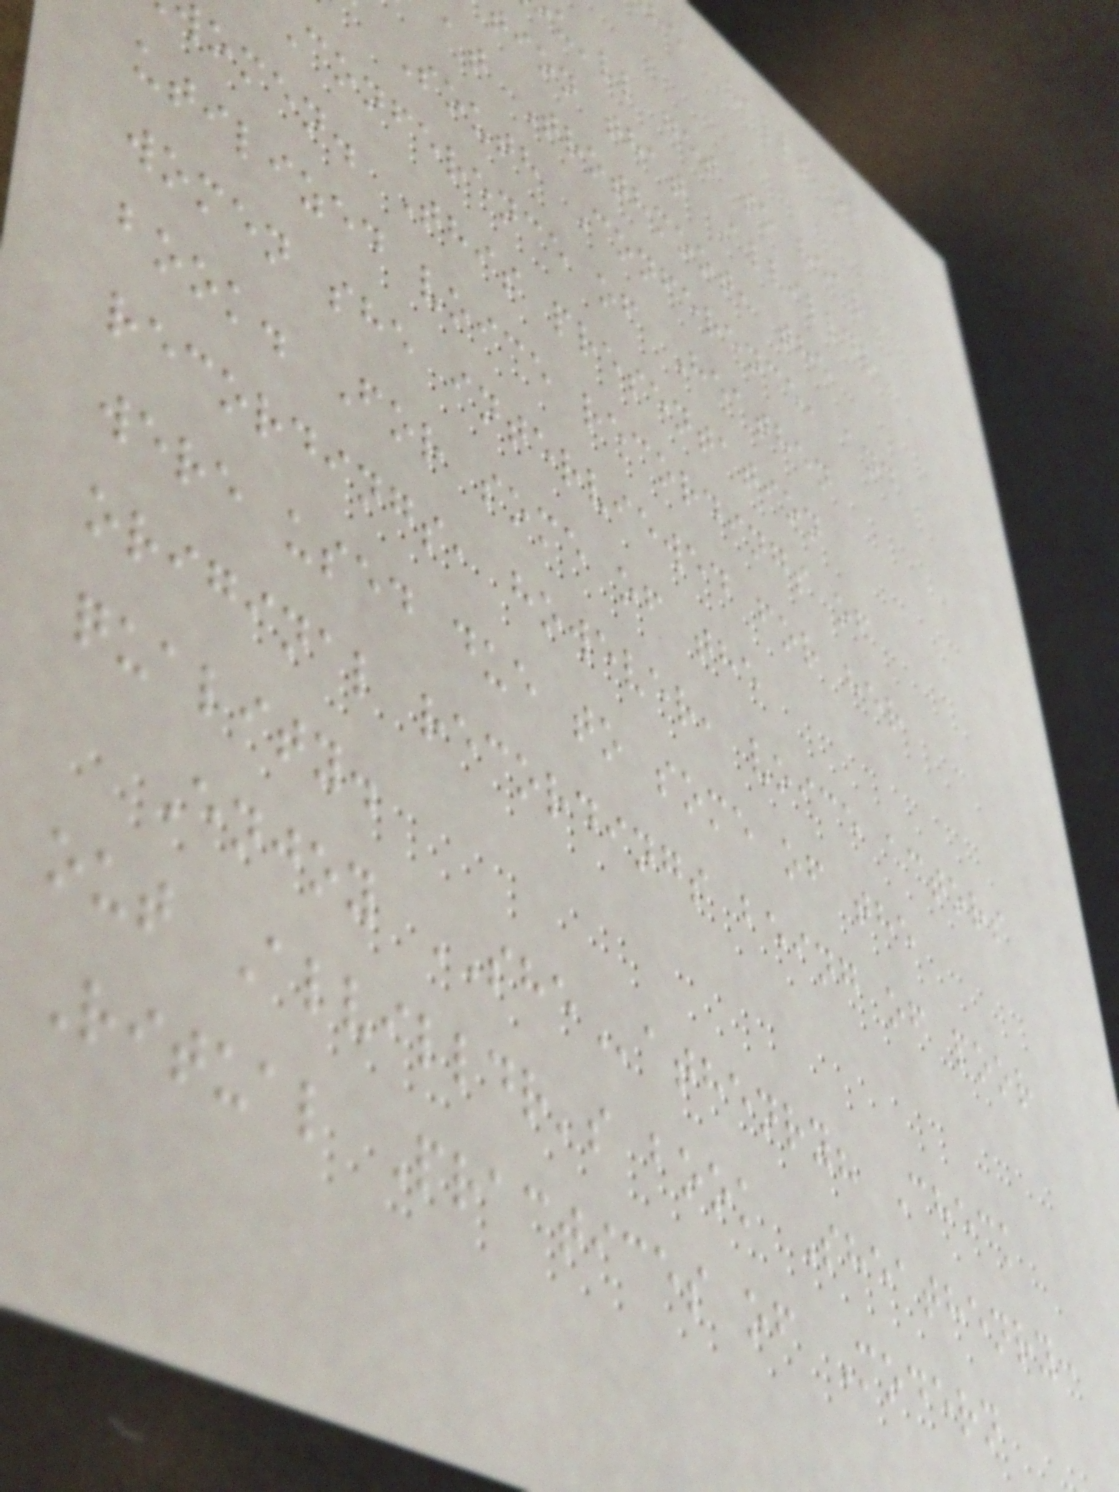he Halls of
u'll get to hear
tion that Alvilldr
at Trothmoot, the
South Conference, and
Conference of Heathen
omen. This presentation
utilized voice recordings of
women she interviewed for her
book. For some of the
recordings, however, voice actors
were used due to some of the
original recordings being of poor
quality.
Enjoy SHEathenry? Check
out Alvilldr's book Sheathenry:
Ritual Practices of Modern
